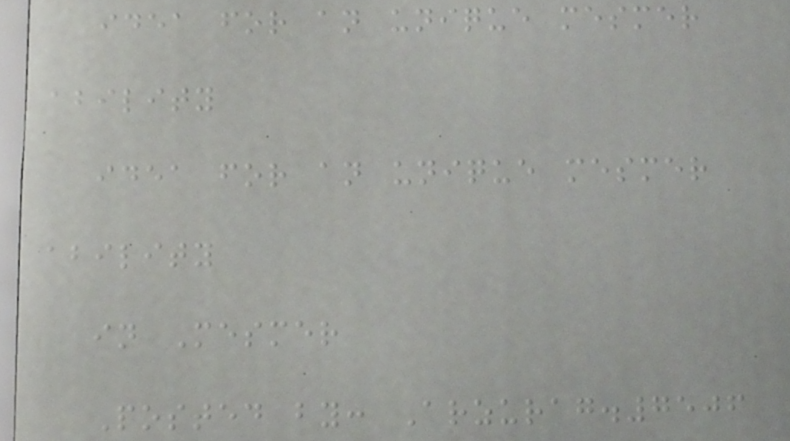idea for an unique mesmer
ability
idea for an unique mesmer
ability
in Mesmer
Posted by: Arzurag.7506
